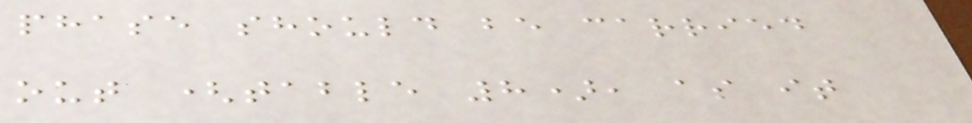phase should be carried
out (table 8), as it
